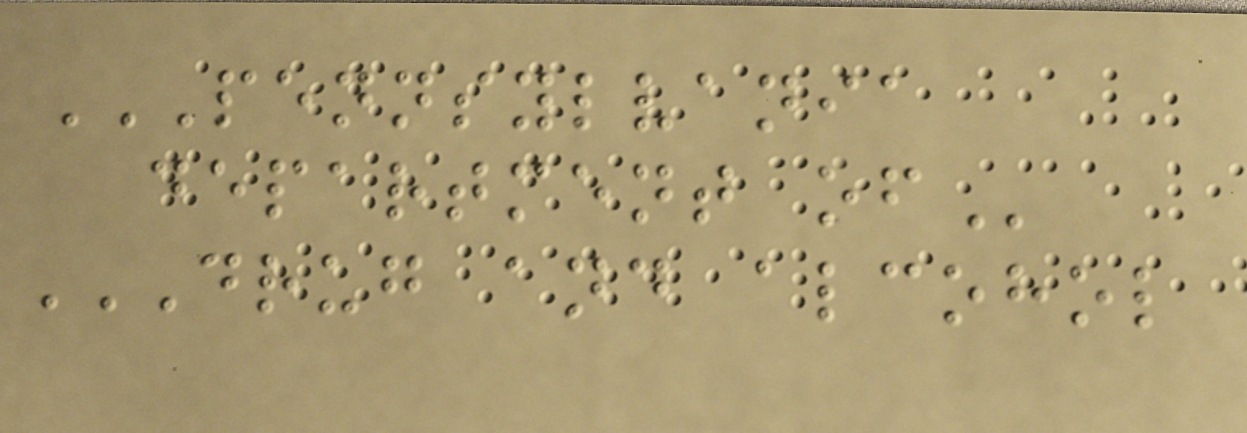PENNSYLVANIA
DEPARTMENT OF
DRUG AND ALCOHOL
